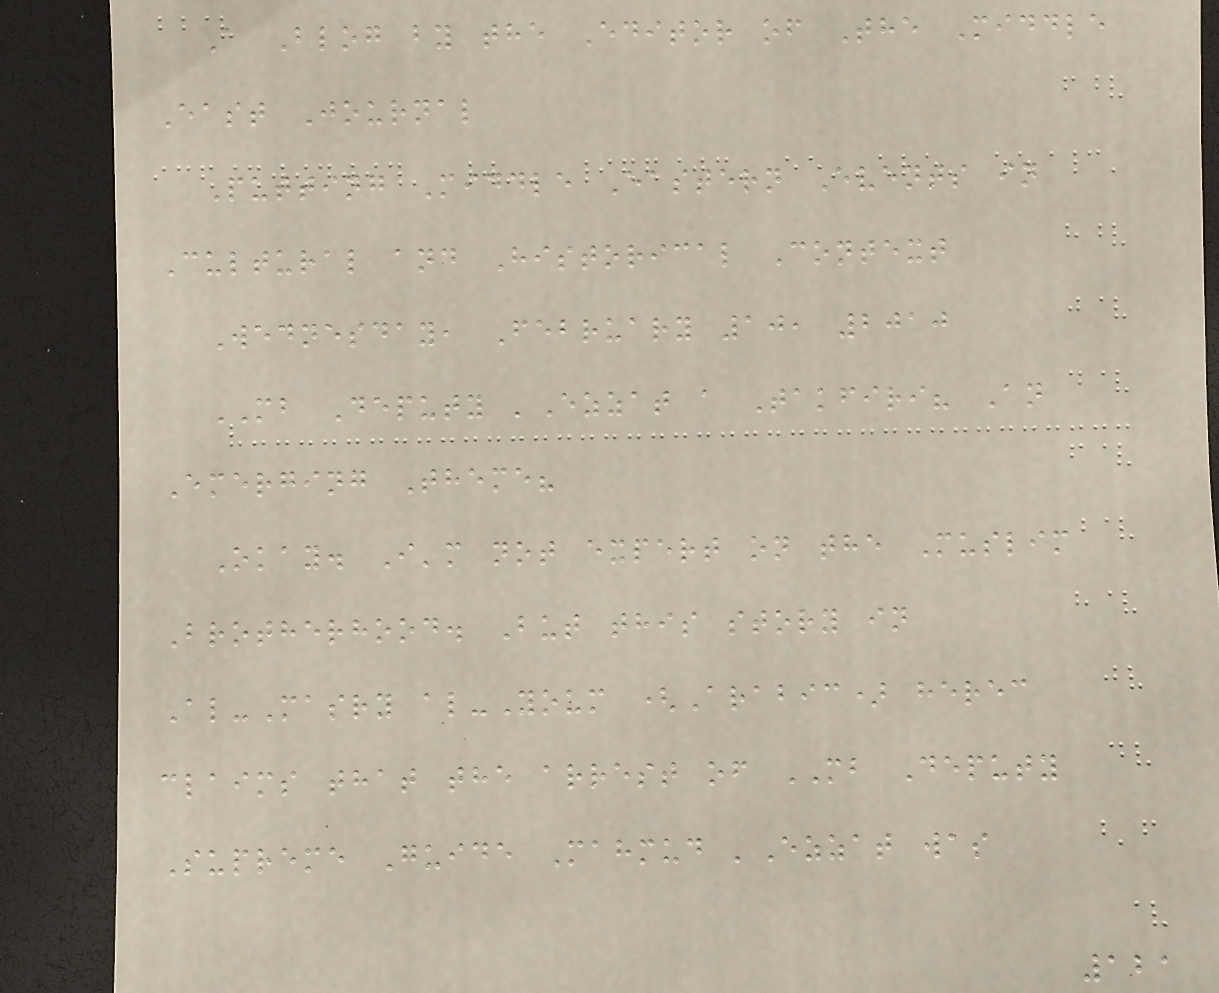A Blog by the Editor of The Middle
East Journal
Putting Middle Eastern Events in
Cultural and Historical Context
Wednesday, February 10, 2010
MB Deputy 'Ezzat a Takfiri? An
Emerging Theme?
Okay. I'm not expert on the Muslim
Brotherhood. But this story in
Al-Masry al-Youm (Arabic) herec
claims that the arrest of MB Deputy
Supreme Guide Mahmud 'Ezzat was
121
